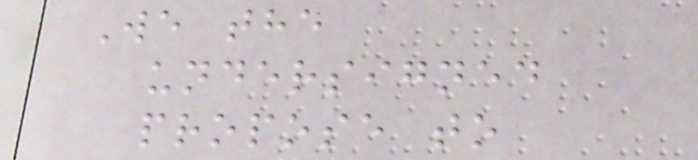We the
undersigned
propose to
